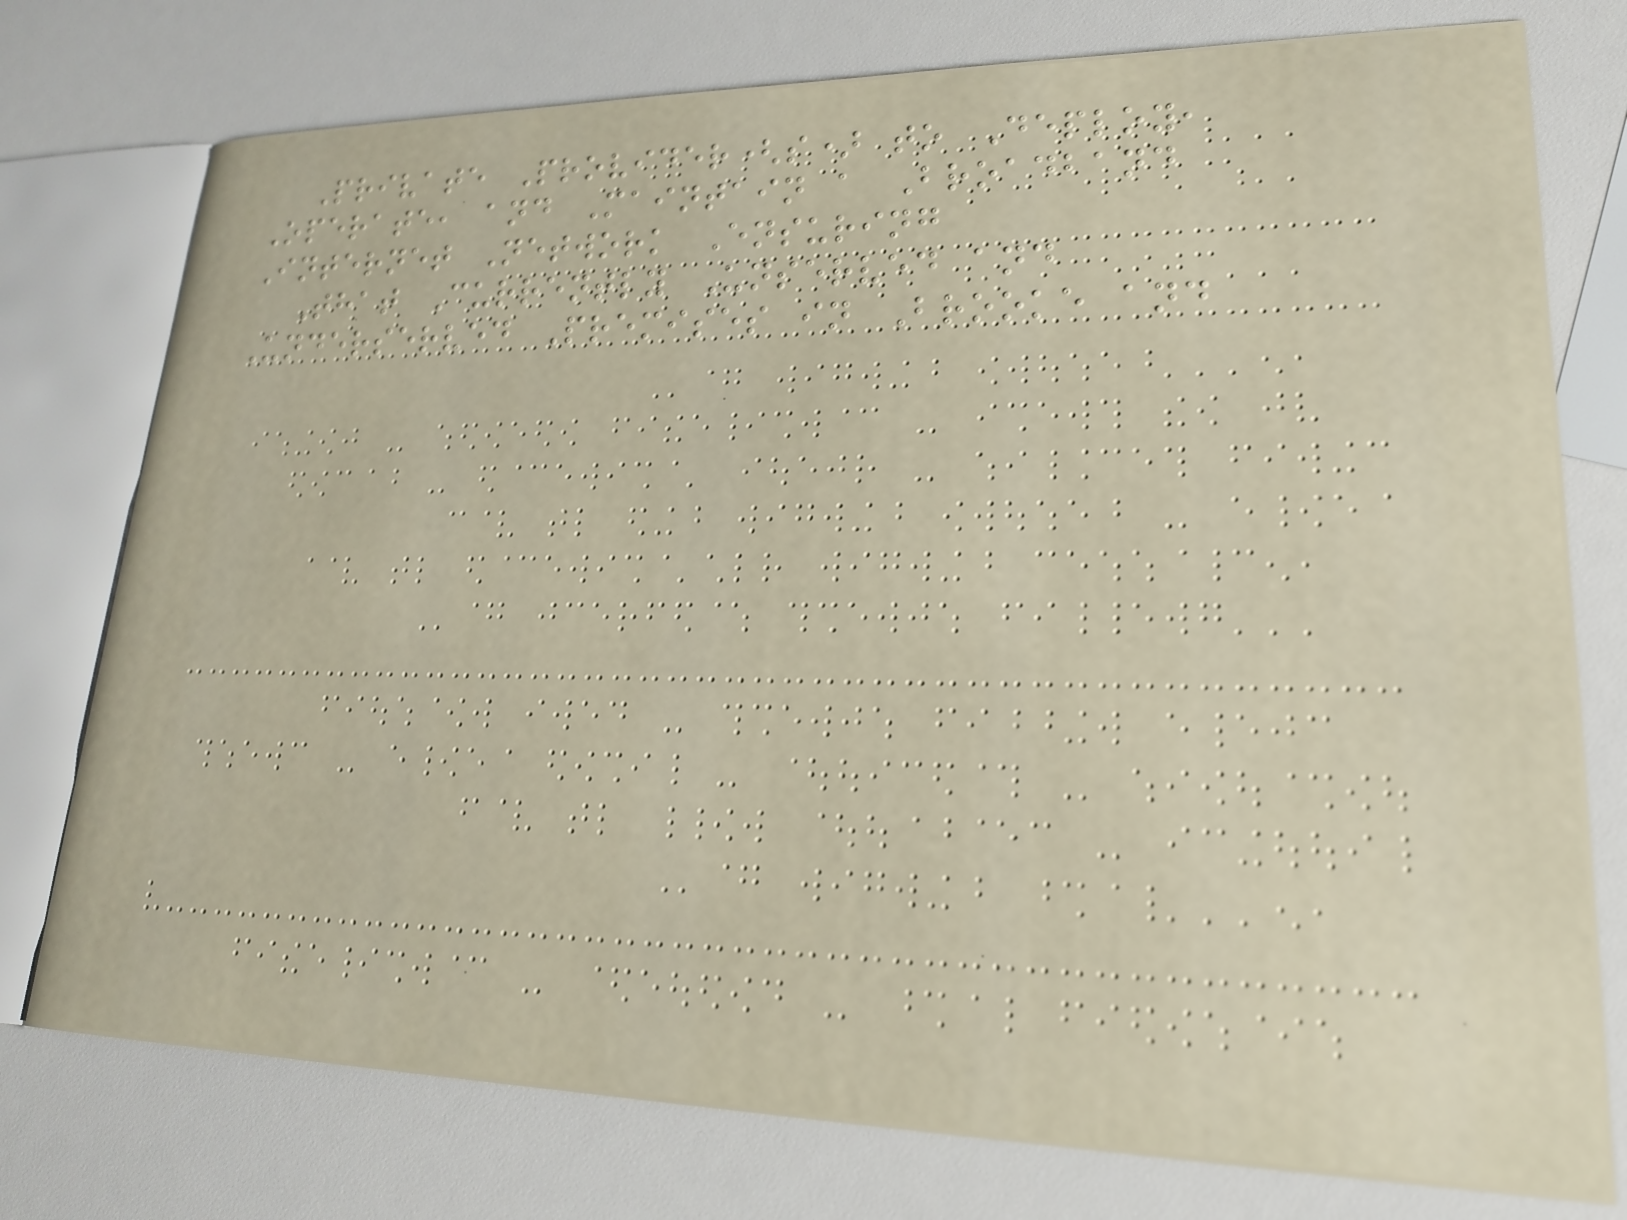Private Provider(s) to Deploy,
Operate, and Maintain a Broadband
Internet Network Ensuring
That Currently Unserved and
Underserved Premises in Brooke and
